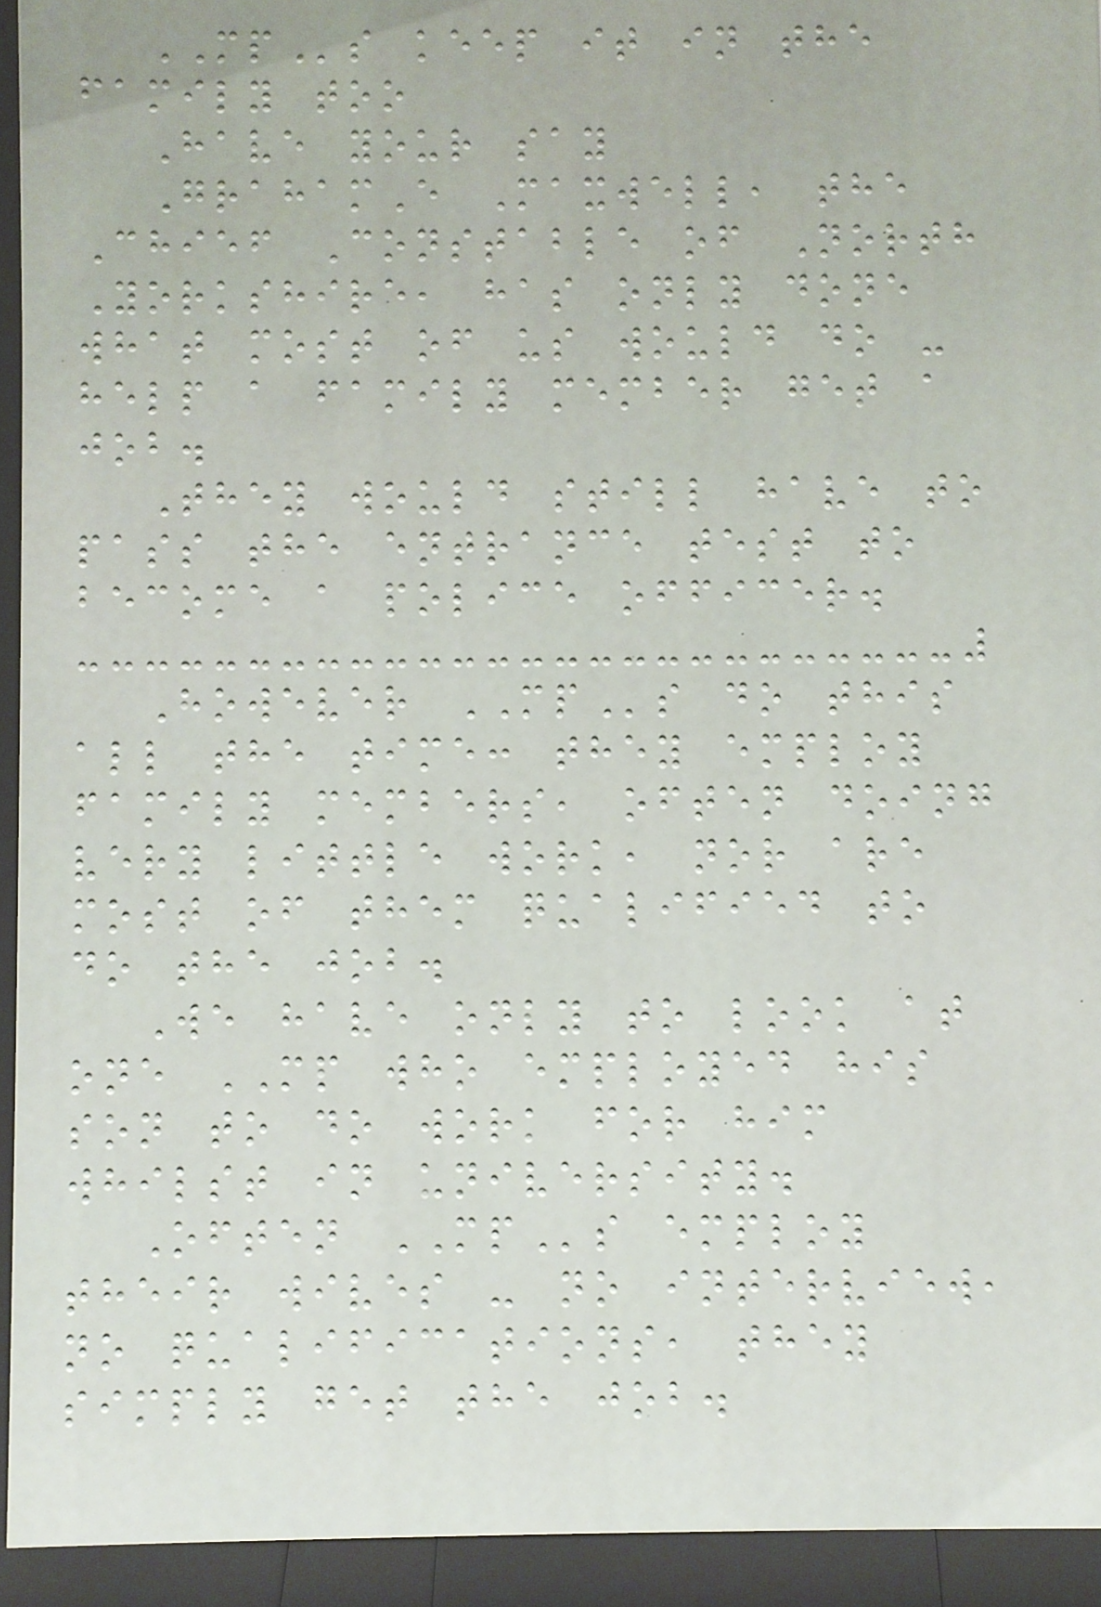MPs keep it in the
family too
Have your say
GrahamE Maxwell, the
Chief Constable of North
Yorkshire, has only done
what most of us would do -
help a family member get a
job.
They would still have to
pass the entrance test to
become a police officer.
However MPs do this
all the time: they employ
family members, often doing
very little work, nor are
most of them qualified to
do the job.
We have only to look at
one MP who employed his
son to do work for him
whilst in university.
Often MPs employ
their wives - no interview,
no qualifications, they
simply get the job.
